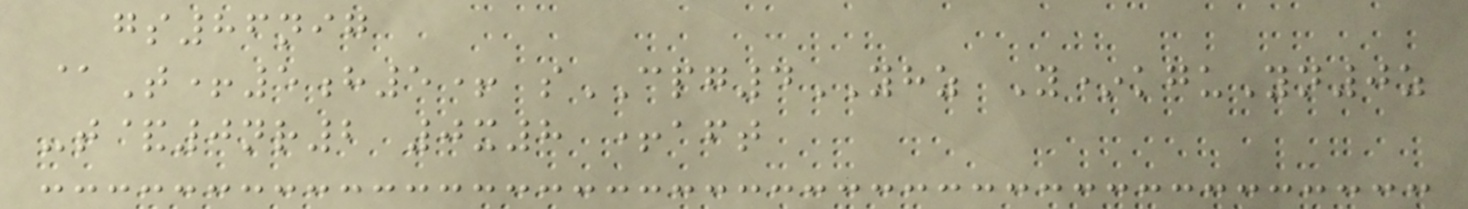gs86nig
@T+5h5+ sCPG4YHZ Y*kguYn0z
-t&0nr2 0x8 +aft
